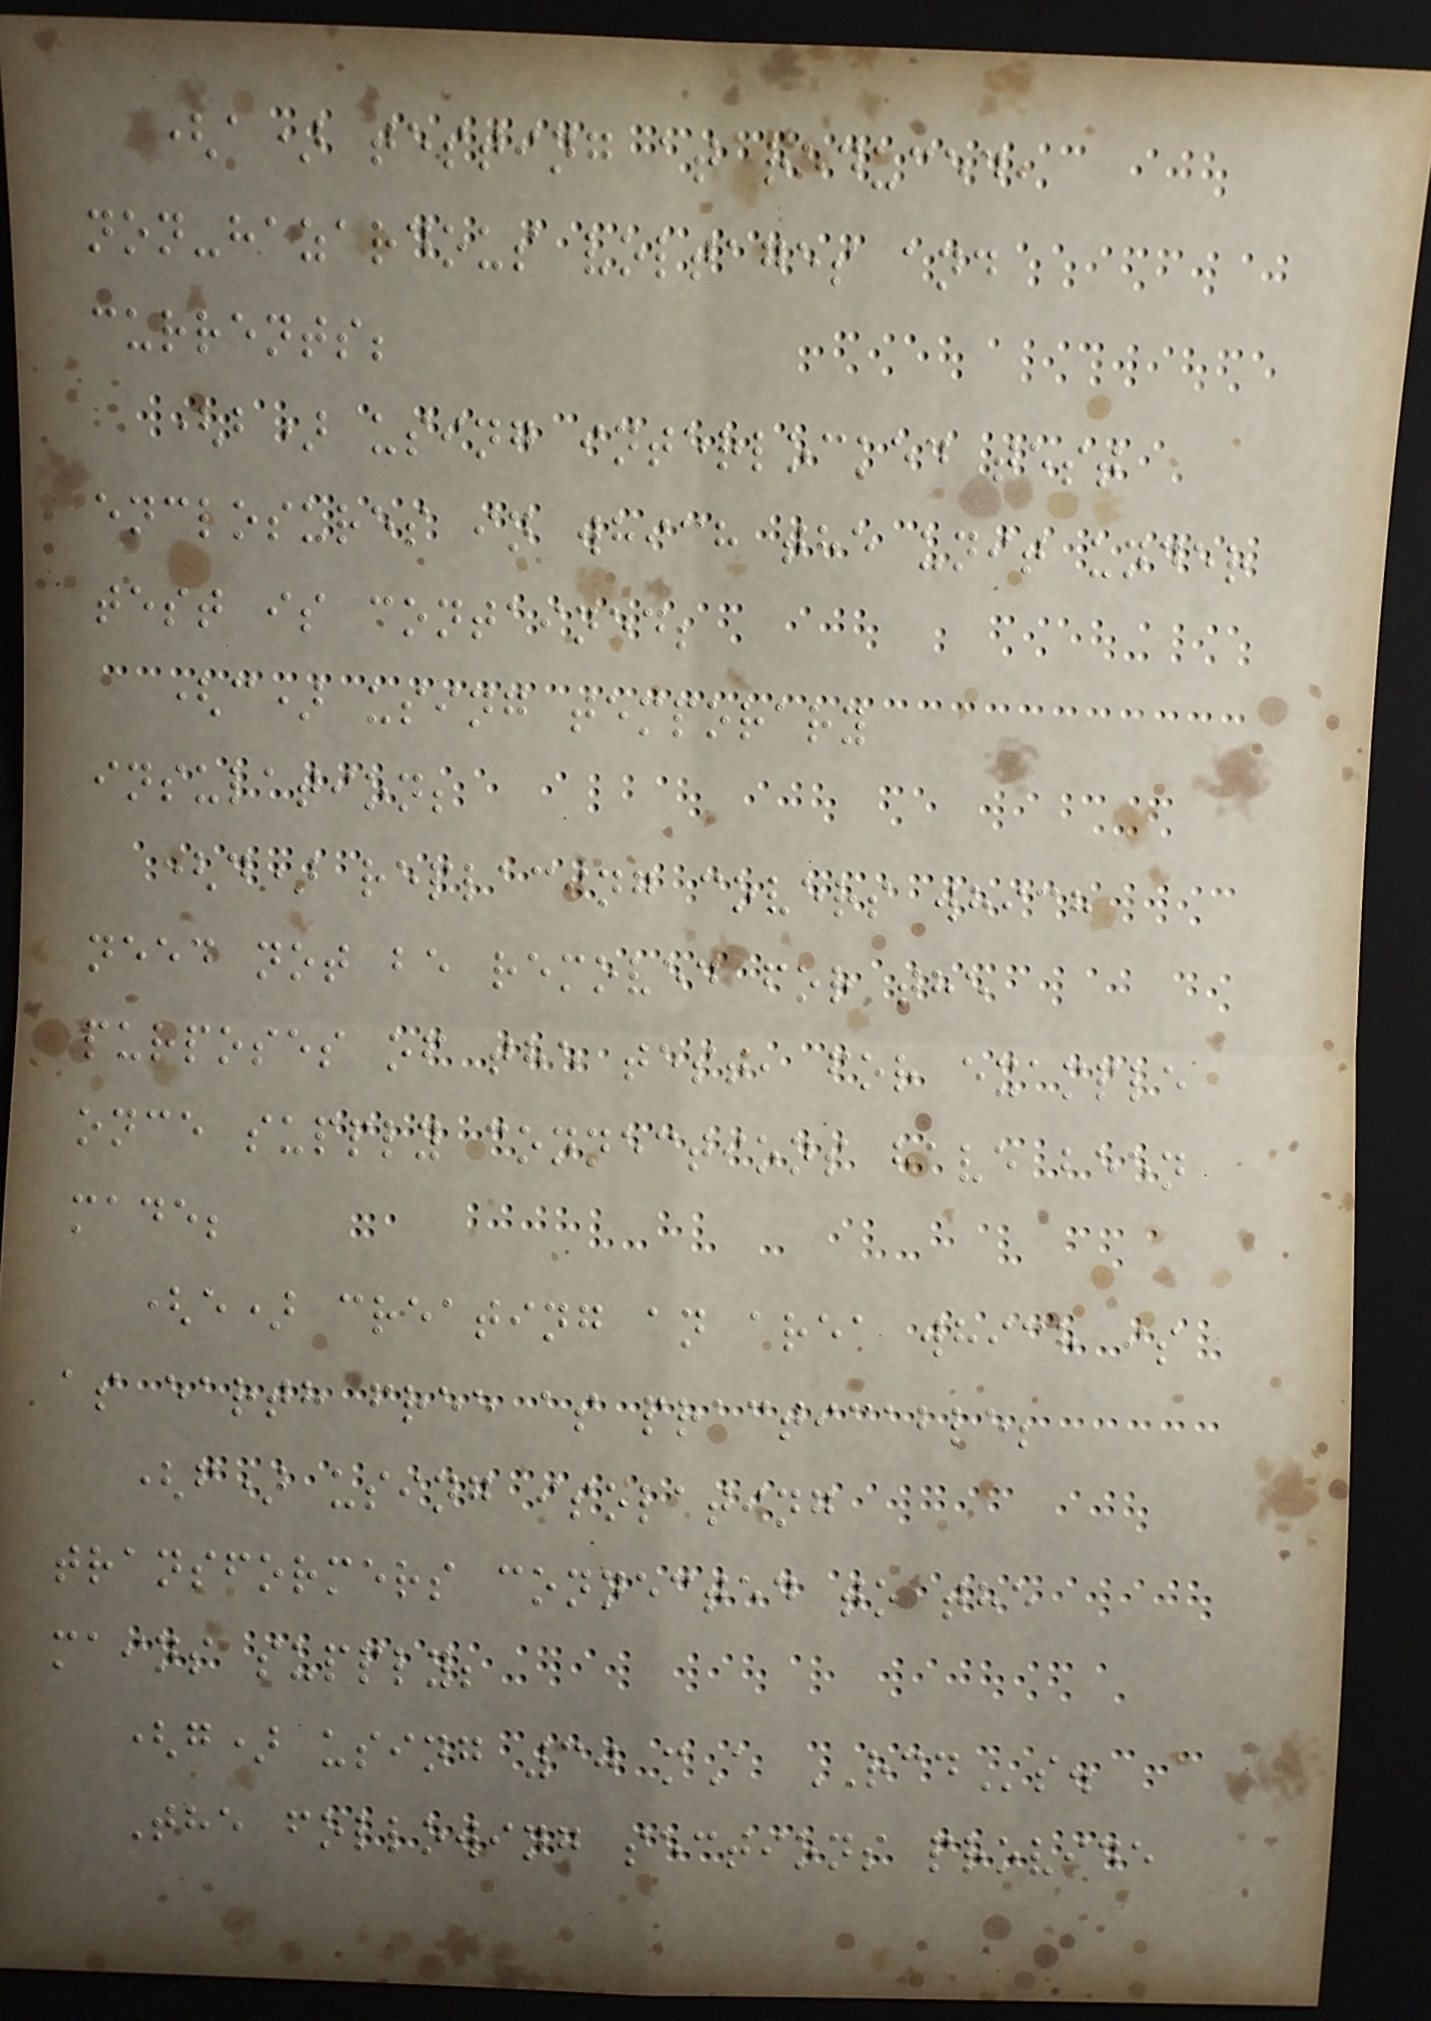(a) testing at reduced,
non-hazardous voltages and
currents;
(b) using interlocked test
enclosures in which the unit under
test is contained;
(c) using temporary
insulation;
(d) replacing covers which
need not be removed for the
purposes of the test, for example
once supply connections have been
made;
(e) creating an area which is
as earth free as practicable;
(f) using isolating
transformers connected to the
mains supply;
(g) using 30 mA RCDs.
The following sections provide
